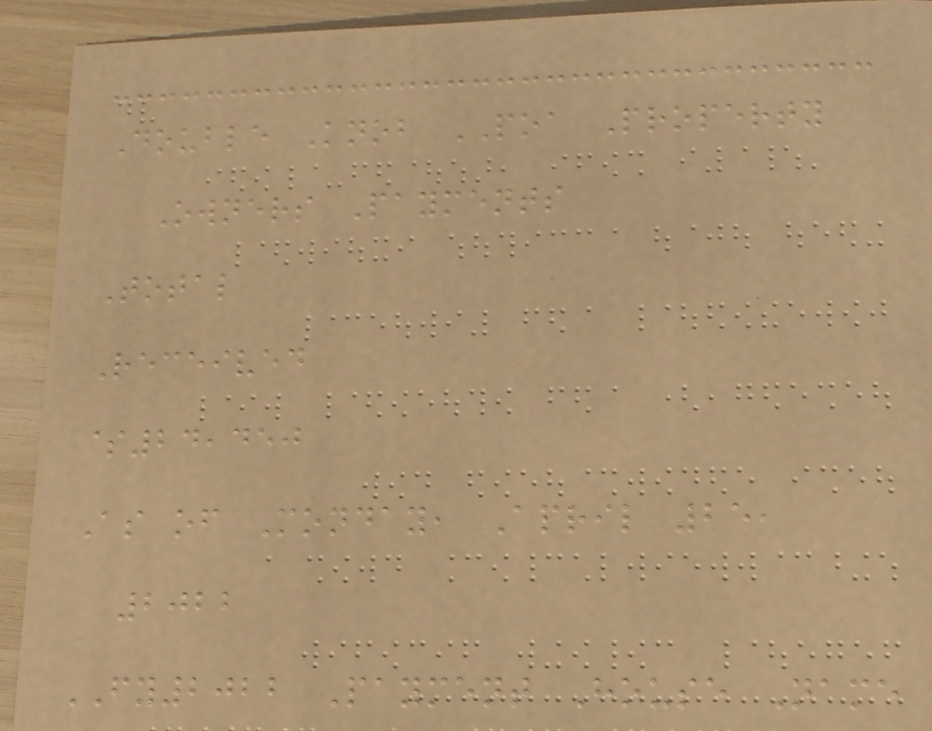Double Knob POA Property
Owners Payments
Total
Received
$24,450
As of Monday, April 25,
2022
FY2022 Payment House Name
